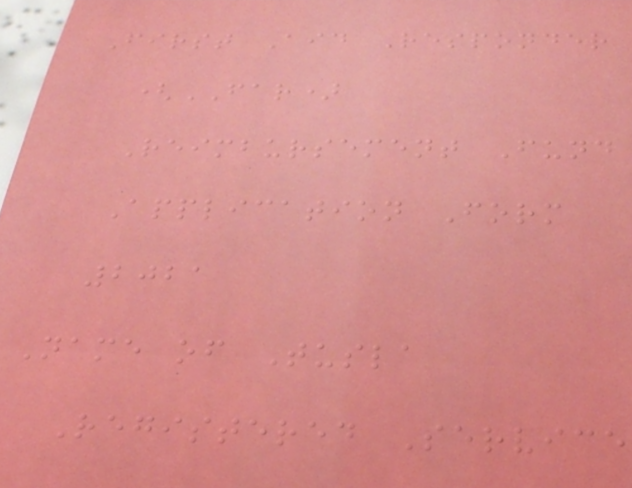First Aid Responder
(FAR)
Reimbursement Fund
Application Form
2021
Name of Tusla
Registered Service
